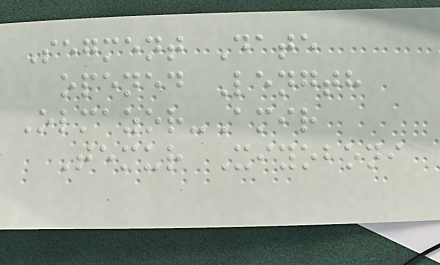Segment Date
opened Length
Olmazor-Amir
Temur Xiyoboni
